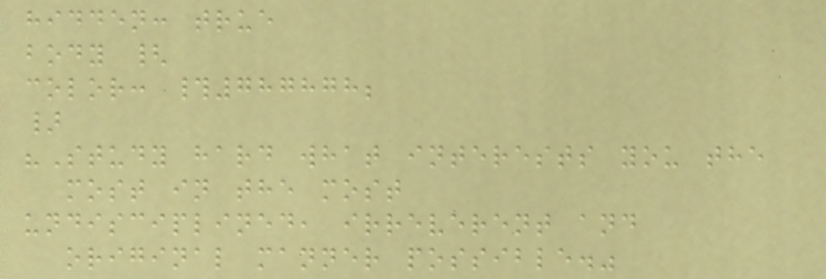hidden: true
body {
color: #787878;
}
"Study hard what interests you the
most in the most
undisciplined, irreverent and
original manner possible."
